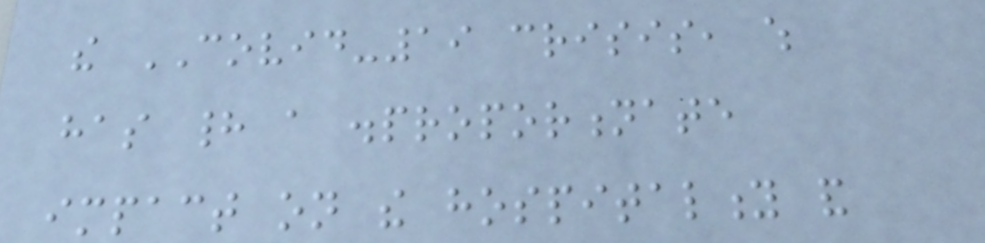the COVID-19 crisis, which
has had a disproportionate
impact on the hospitality and
